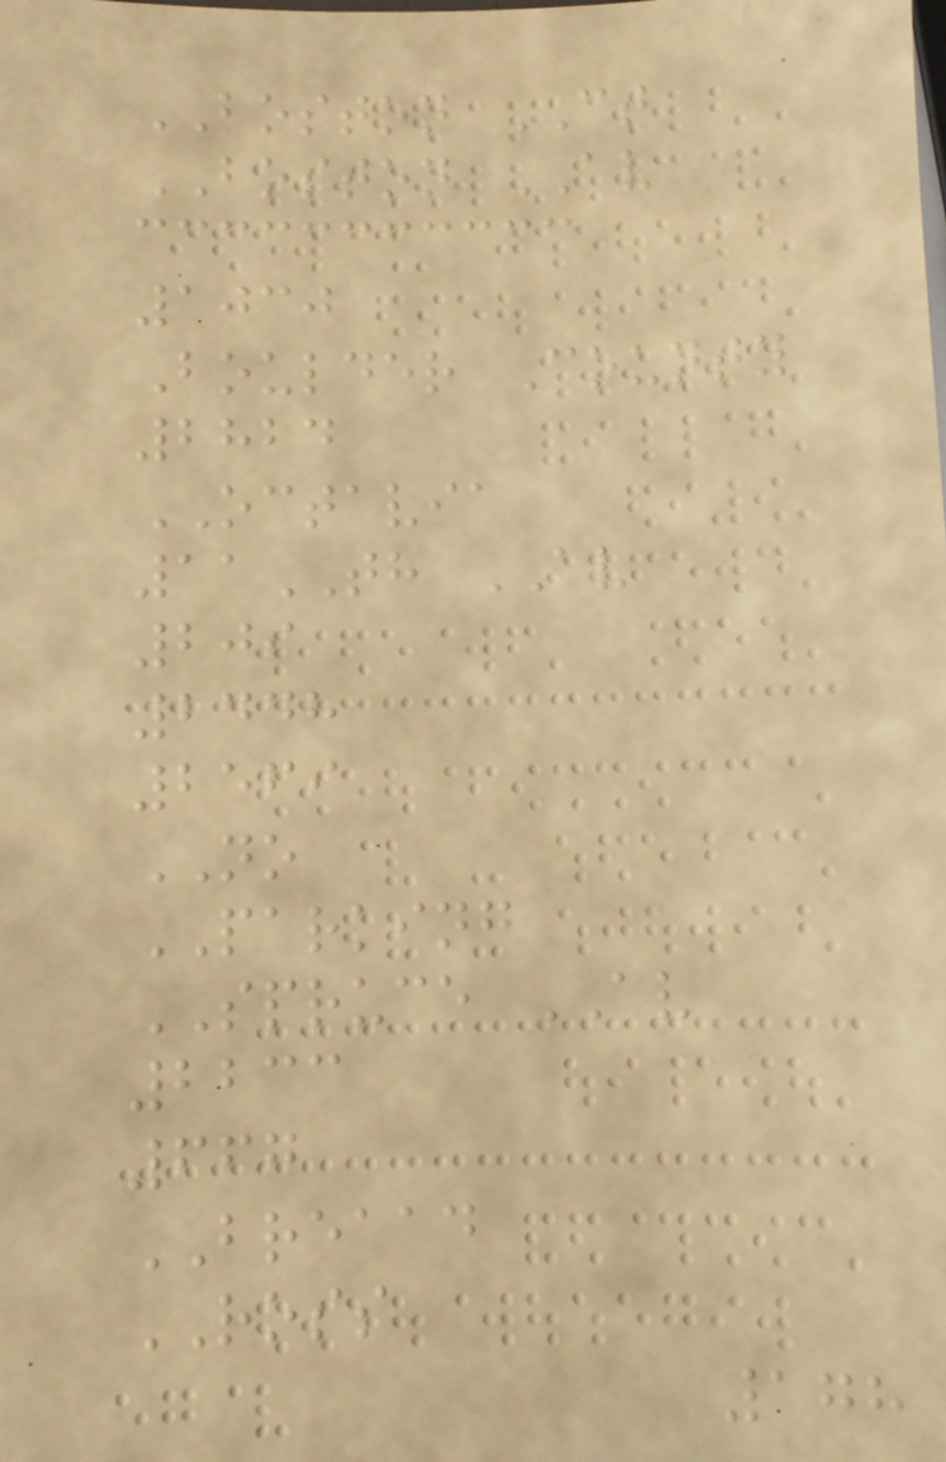BOSTON CT
BOSTON AV
1030
Boulder County
2824
OCTAVIA
11TH AV
209
2448
2569
NO
PARKING
SPRUCE AV
2233
667
BREAAD
ROSS
178
